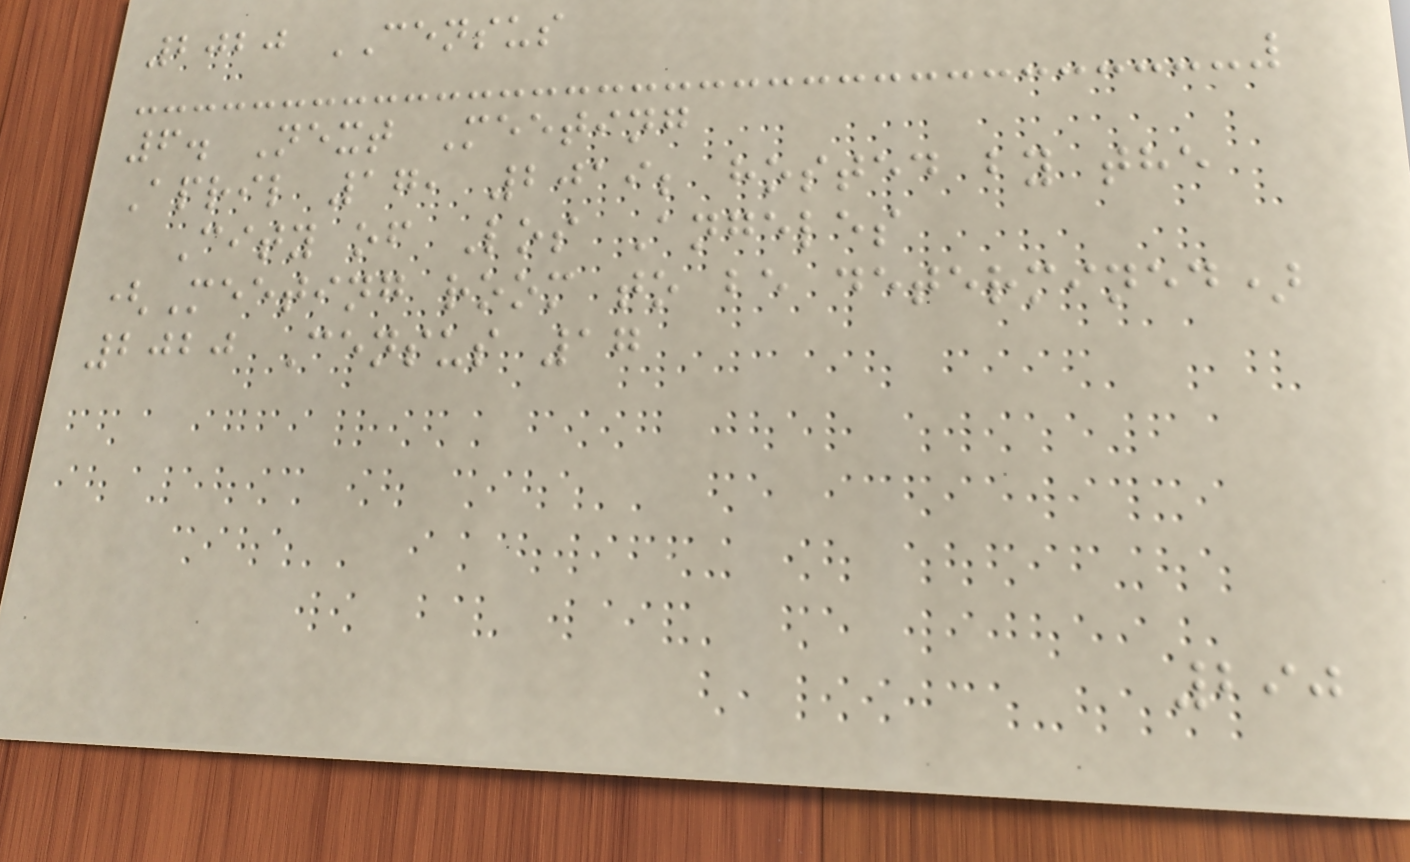2020 CENSUS
6. Next Meeting
April 17, 2019; hosted by the
City of Los Angeles
(Meeting room to be determined)
2020 Census 17
290
